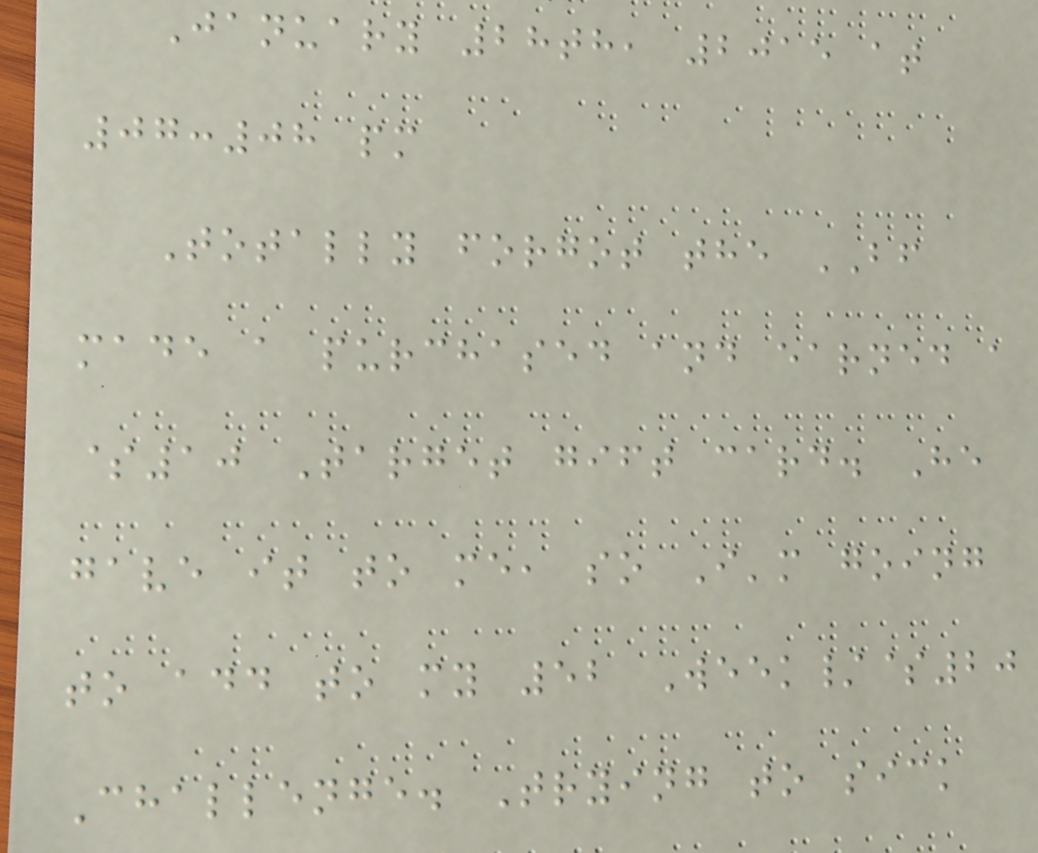January 28th, 2015 at
07:08 pm
Totally forgot the BF
made a purchased and earned a
$10 Target gift card. He
gave it to me, so I'm going
to add to my 52 Week/$20
Challenge. Trying to sick
